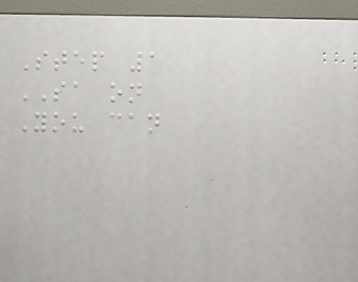Step 1
SA on
You can
